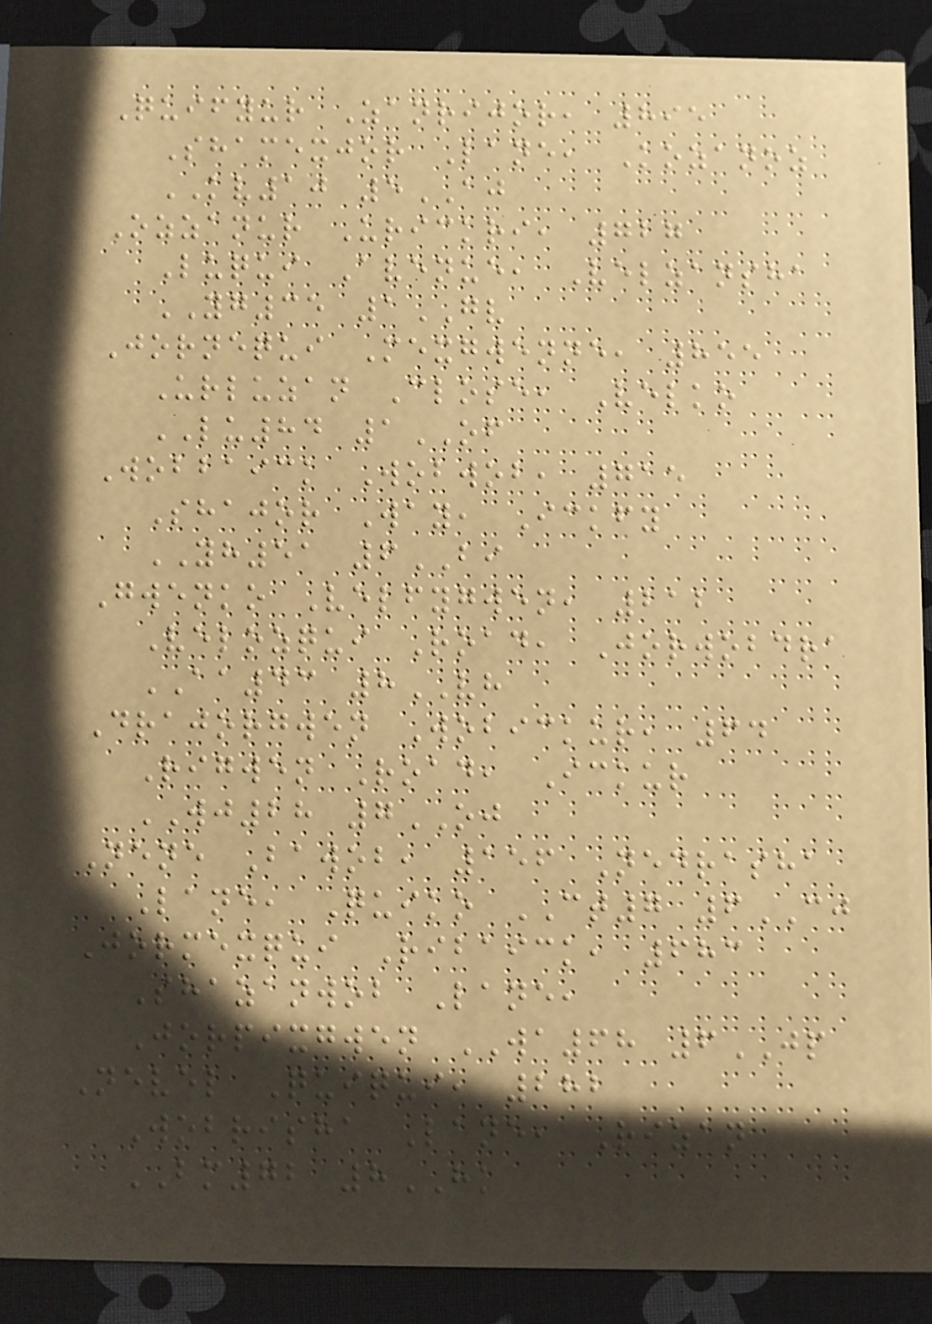Quifyur Zanrijor, 895
Shamexjor Lane, Kozanoz
KV10 5AJ
Ozzanur Urickri, 727
Luqui Avenue, Velzansha
YG35 1GV
Jornequi Mexgwenne, 855
Urluzan Close, Velko
LU84 1OF
Wobbaick Wobwob, 715
Shajor Way, Ickfy
YH51 6BI
Gwenko Velfygwen, 212
Velozqui Road, Jorwobdra
AA43 8VH
Drajorgwen Wobickur, 64
Rigwen Road, Ickur
WJ28 7OJ
Nene Bawob, 156 Nedrasha
Lane, Quiko CT7 6CJ
Jormexqui Ribaick, 683
Shazanwob Lane,
Jorpixgwen WA68 6JP
Nevel Quiqui, 282
Wobrisha Lane, Rizan
BM72 8HK
